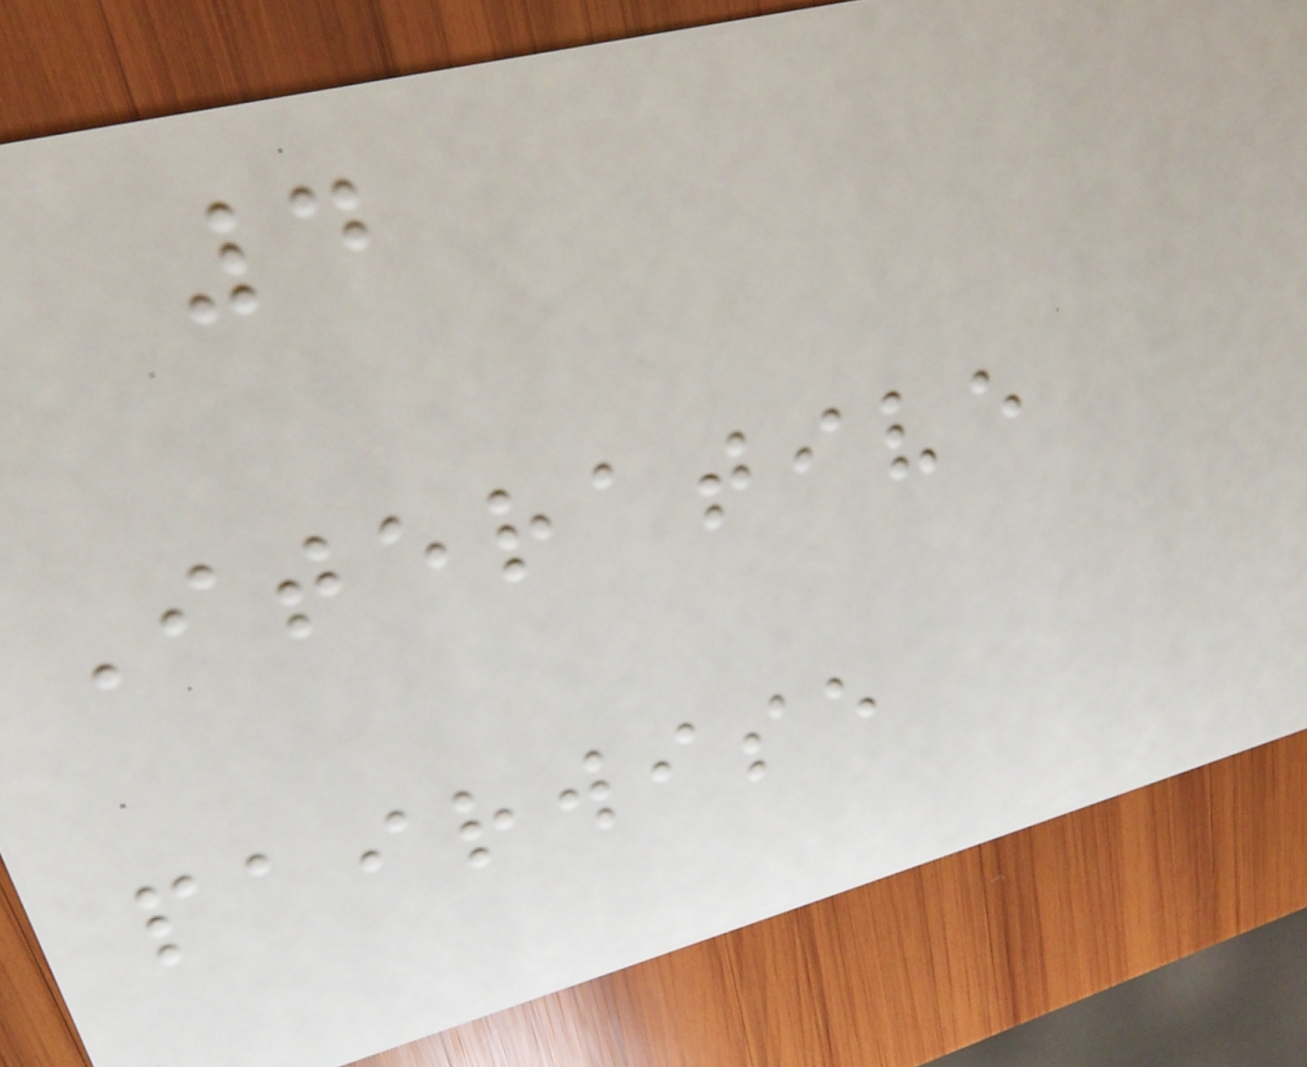4
Iterative
pairwise
